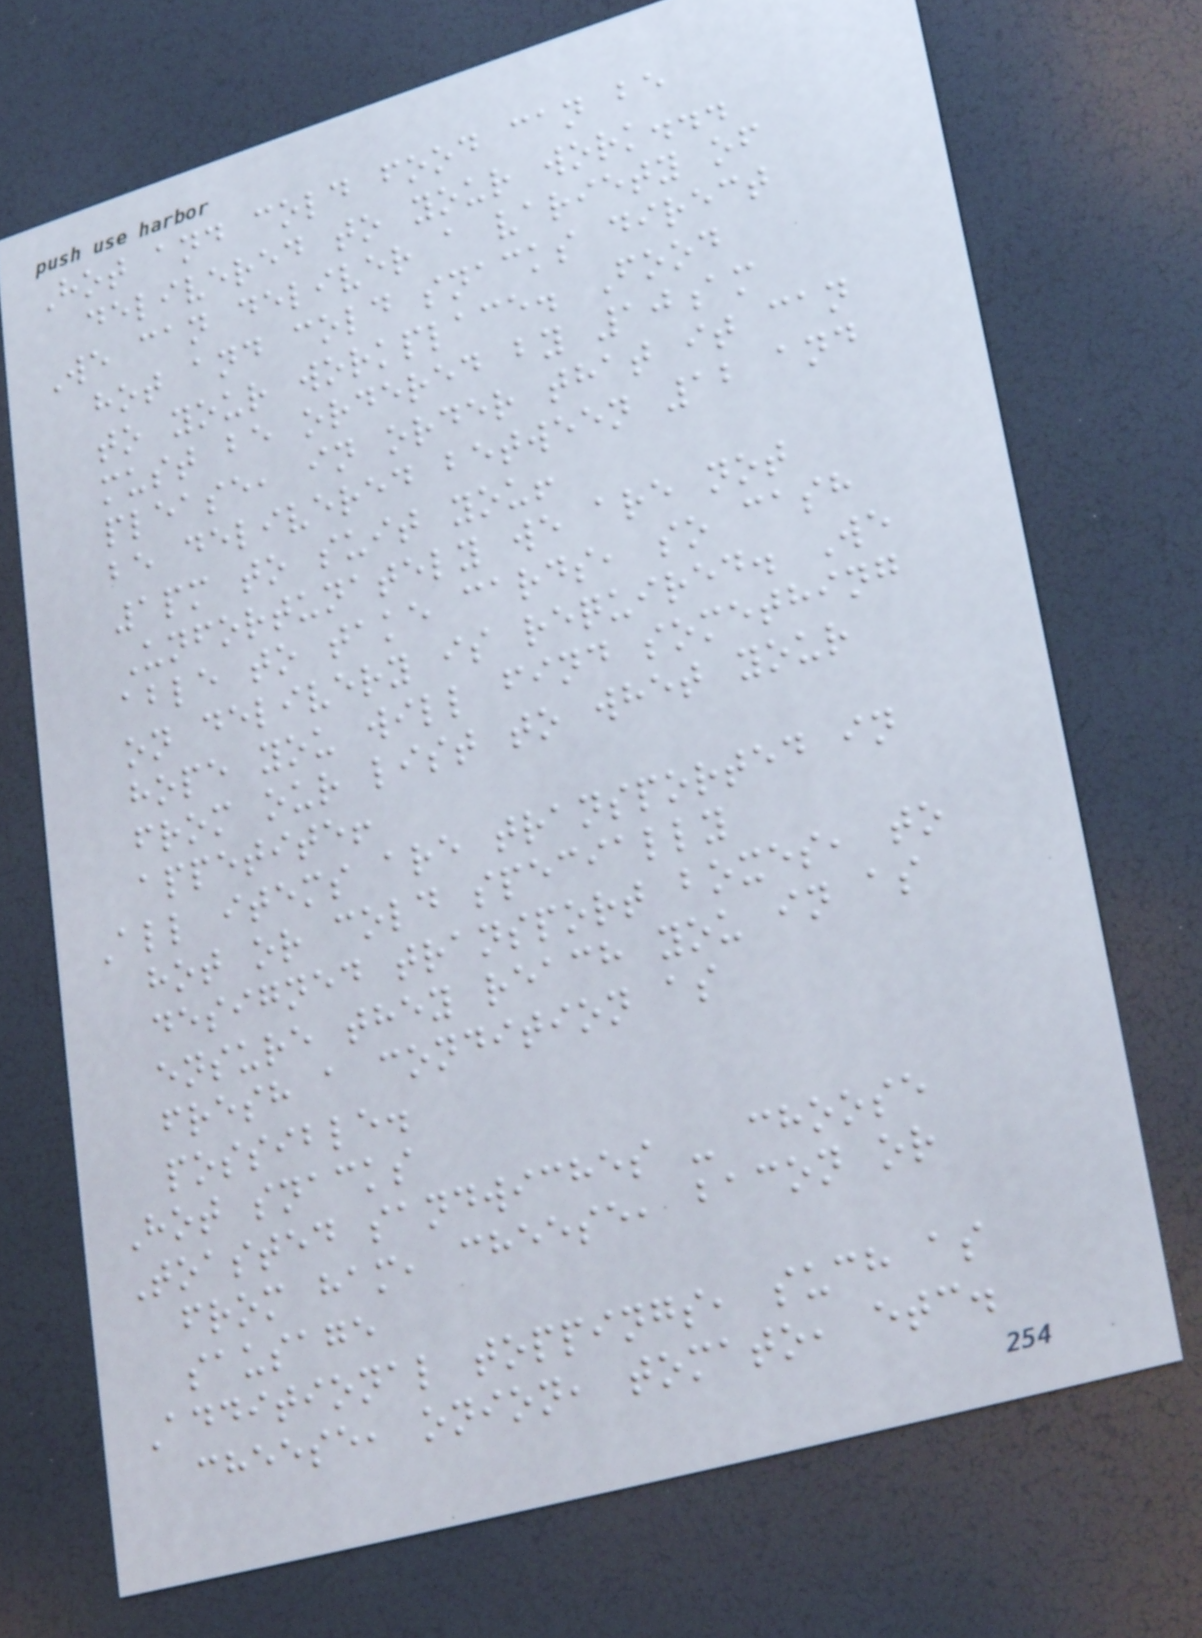Hot and cold food can be
delivered to your work...
We can deliver a variety of
hot and cold snacks direct
to your workplace. Food
must be ordered by 10am
please, in order that it can
be delivered between 12 and
1pm to suit you!
Unfortunately we are not
able to take cards, so cash
on delivery is required. We
hope you will find something
from our list to whet your
appetite!
All items are transported in
hot or cold specially
designed transport boxes, to
ensure they reach you in as
fresh a condition as
possible.
Hot snacks
Toasted sandwiches - choose
from ham, cheese, bacon or
sausage
Additional toppings, such as
cheese, onion, tomato, etc.
